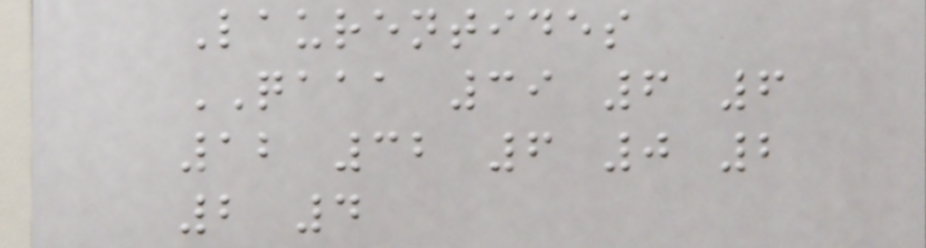Laurentides
QAAA 39 6 6
12 32 6 0 2
2 4
